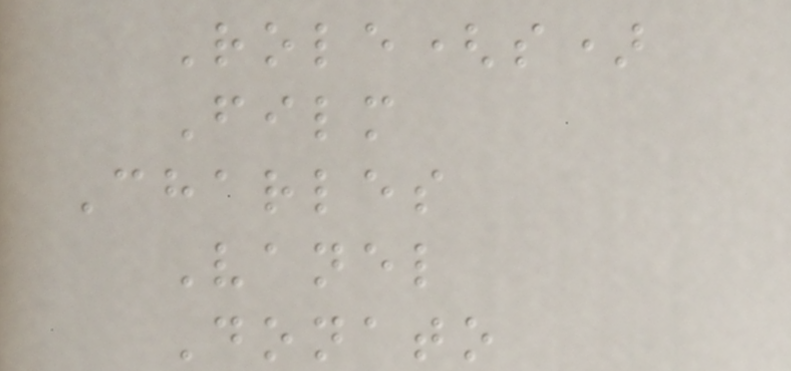Role(s)
Film
Charles
Vanel
Donato
